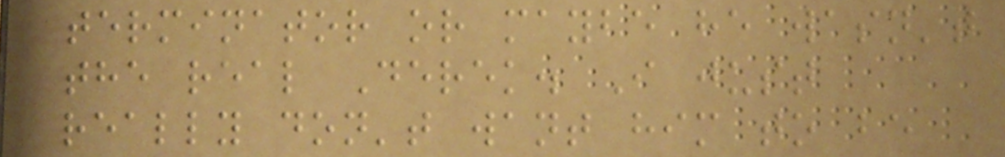terminator or maybe he wasn't
the real Derek. I just
really don't want him to be
